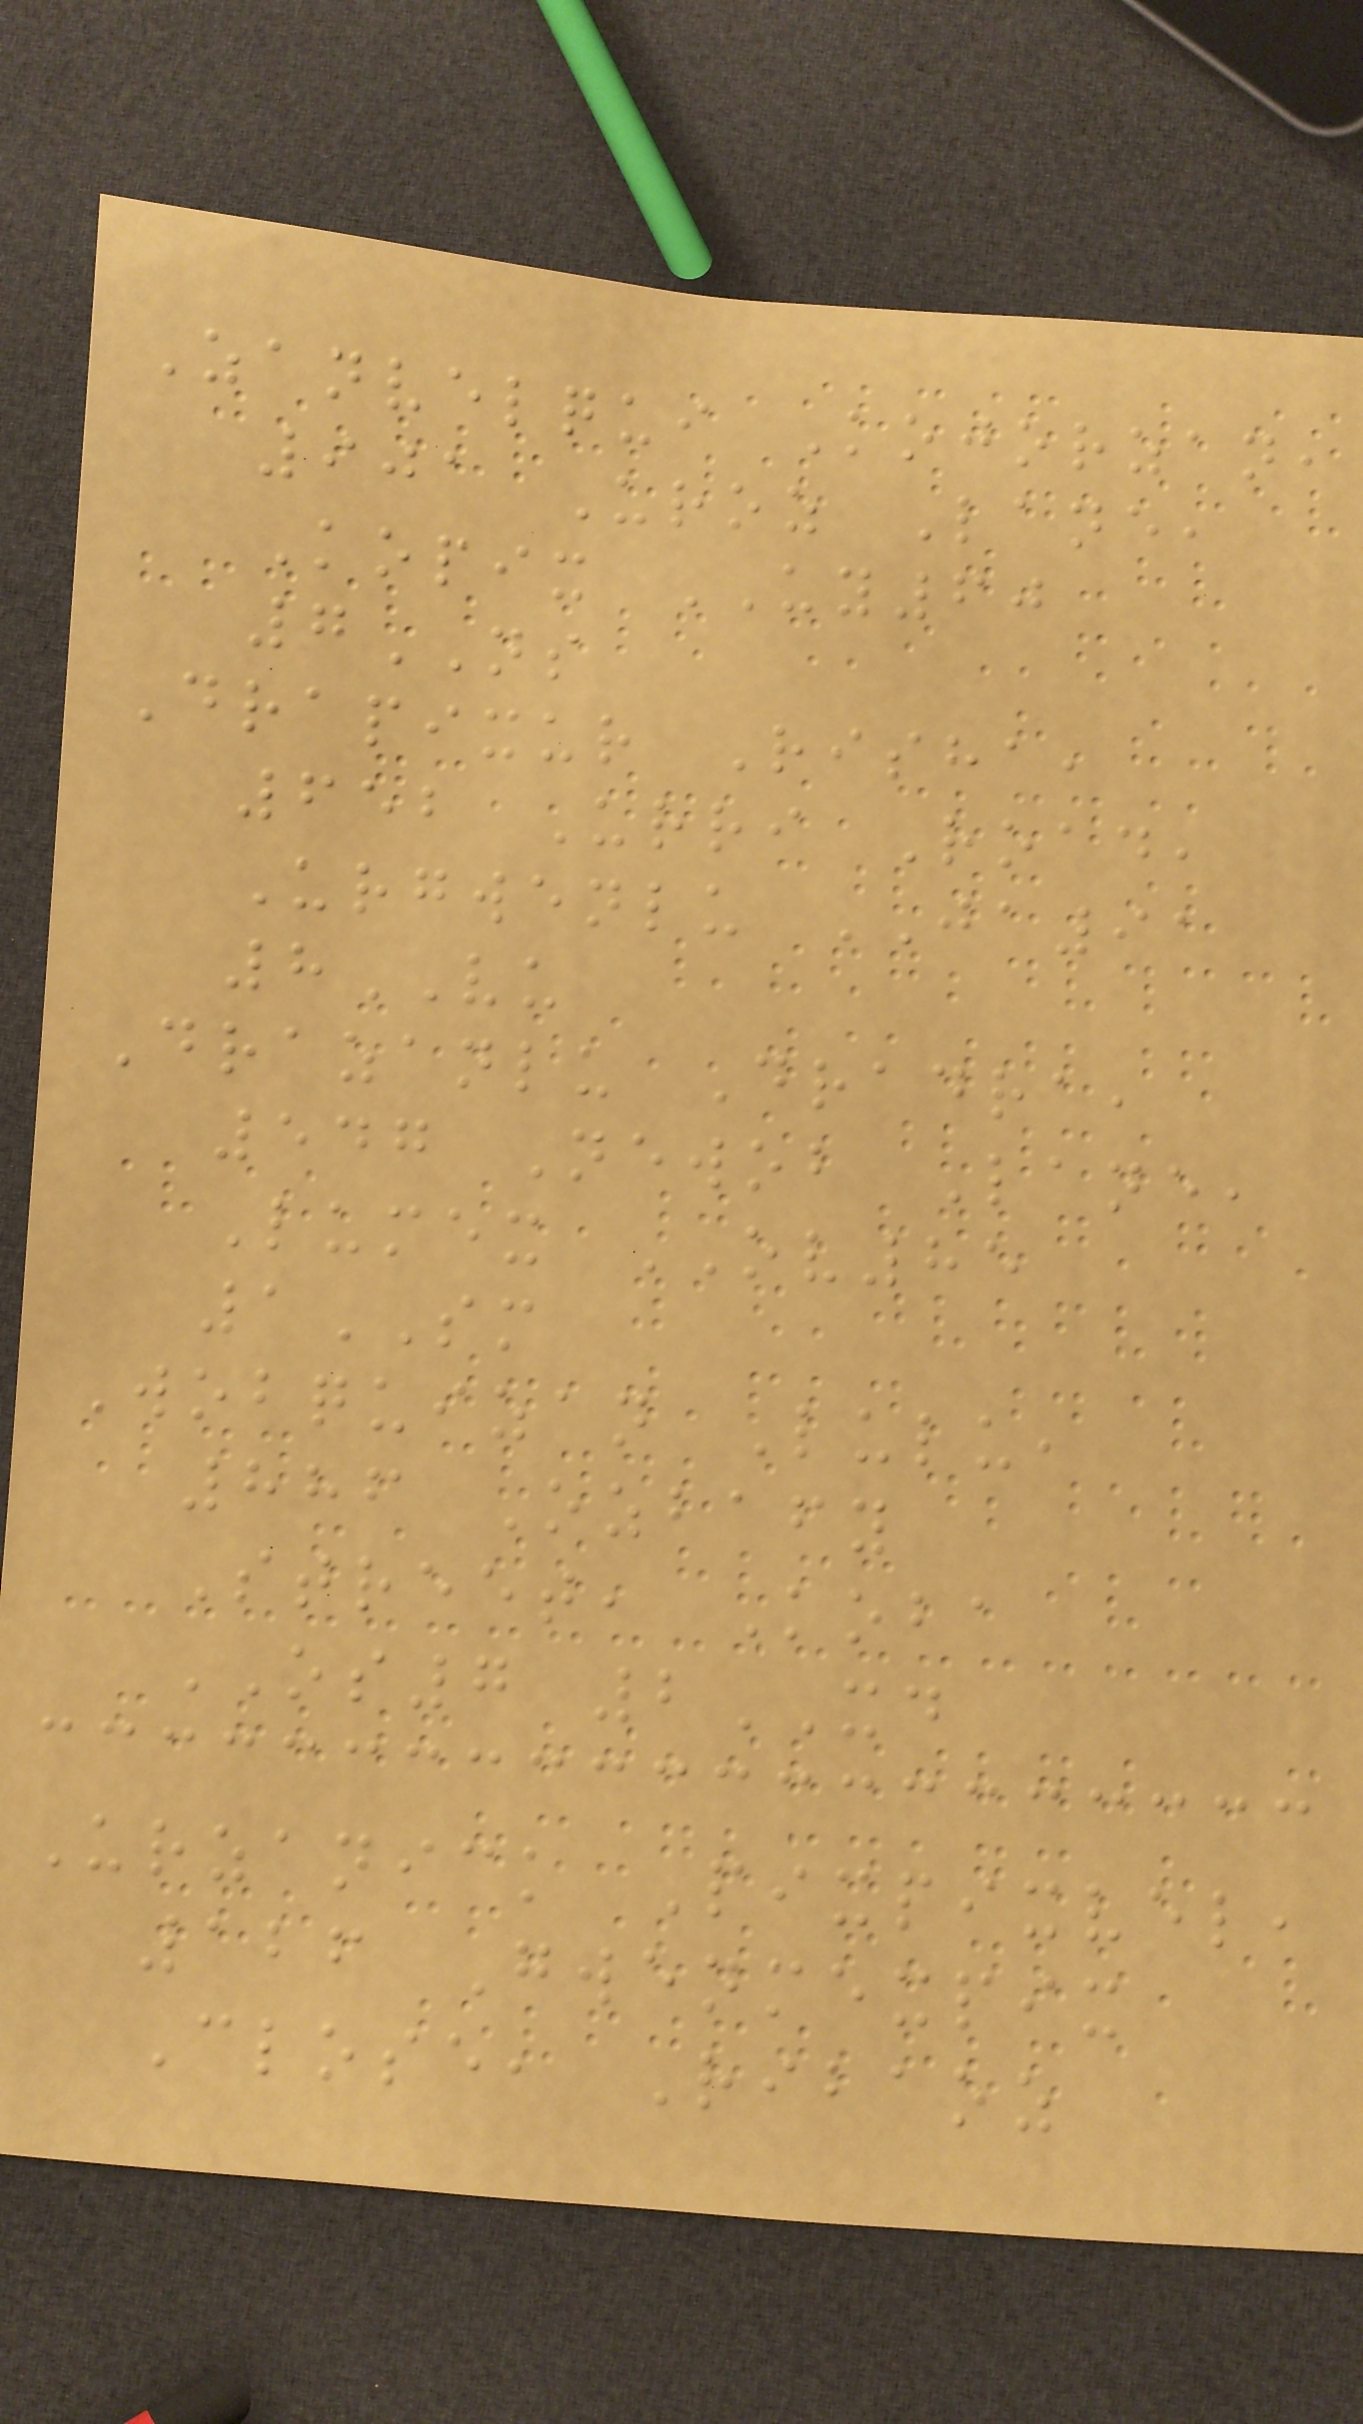Zanvelqui Kojorzan,
901 Uroz Lane,
Kopix UY60
7NS
Drapixur Risha,
652 Urri Road,
Urgwenlu JA91
8VU
Drazanlu Dradra,
547 Newob Lane,
Lumex OV85
1SM
Wobquizan Lulu,
886 Ozbafy
Street, Koba
OS7 2XD
Urzanick Pixpixvel,
126 Gwenmexpix
Close, Ribaoz
